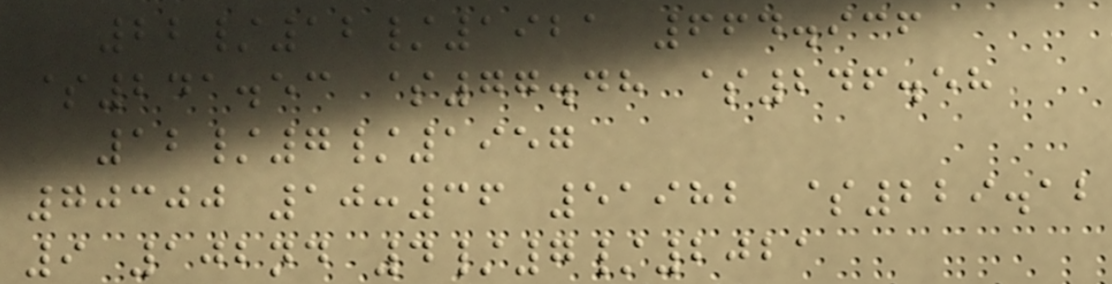22/12/1921 664.936
$241.53 $77.48 $246.58
12/7/1957
70300 10:36 51982 $229.12
9 102nd 4/7/2021
